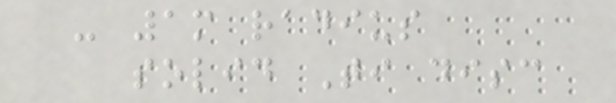- 1m radius
solid Ti disc
